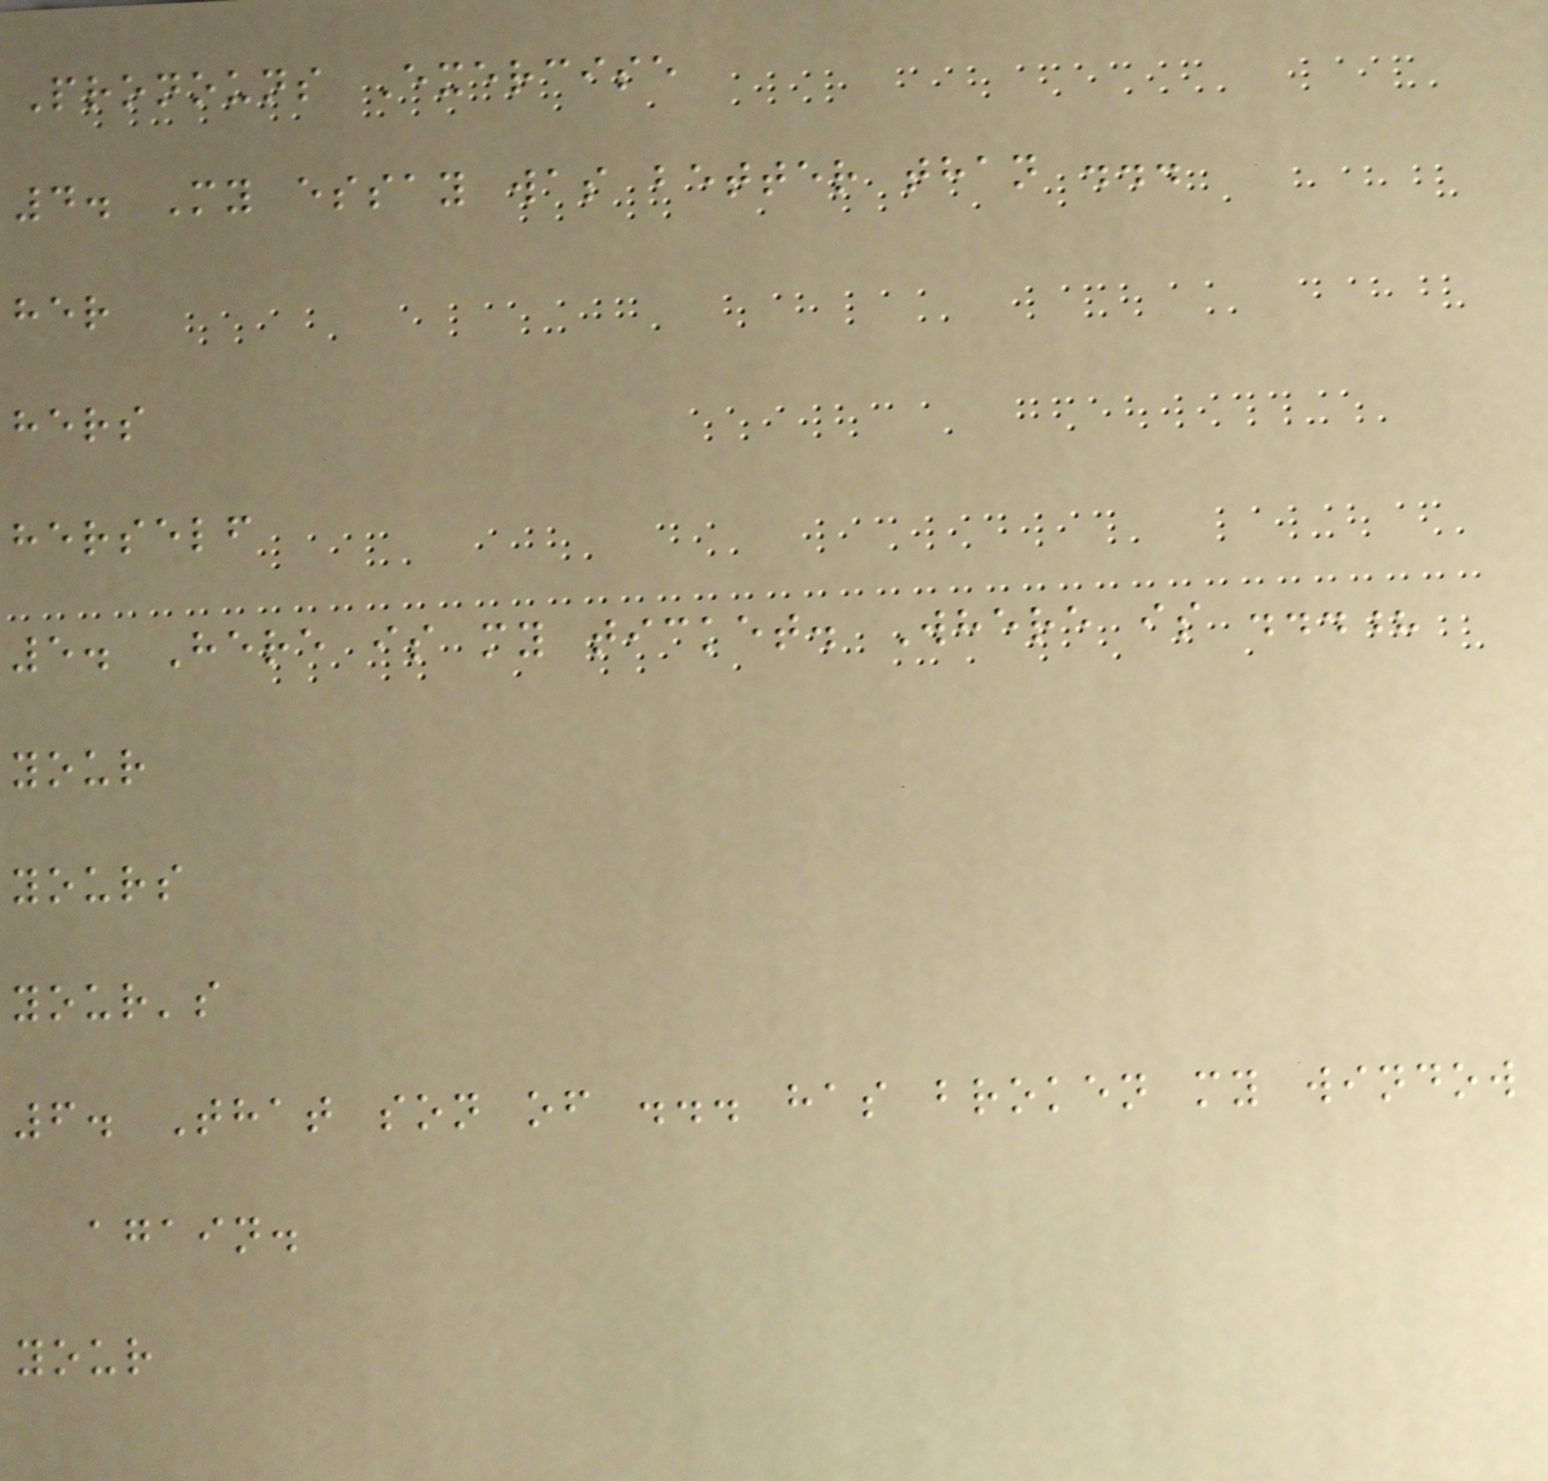Pronouns Exercise
4. My essay was better than ...
her
hers
herself
5. Here is my ticket. Where is ...?
your
yours
your's
6. That son of ... has broken my window
again.
your
